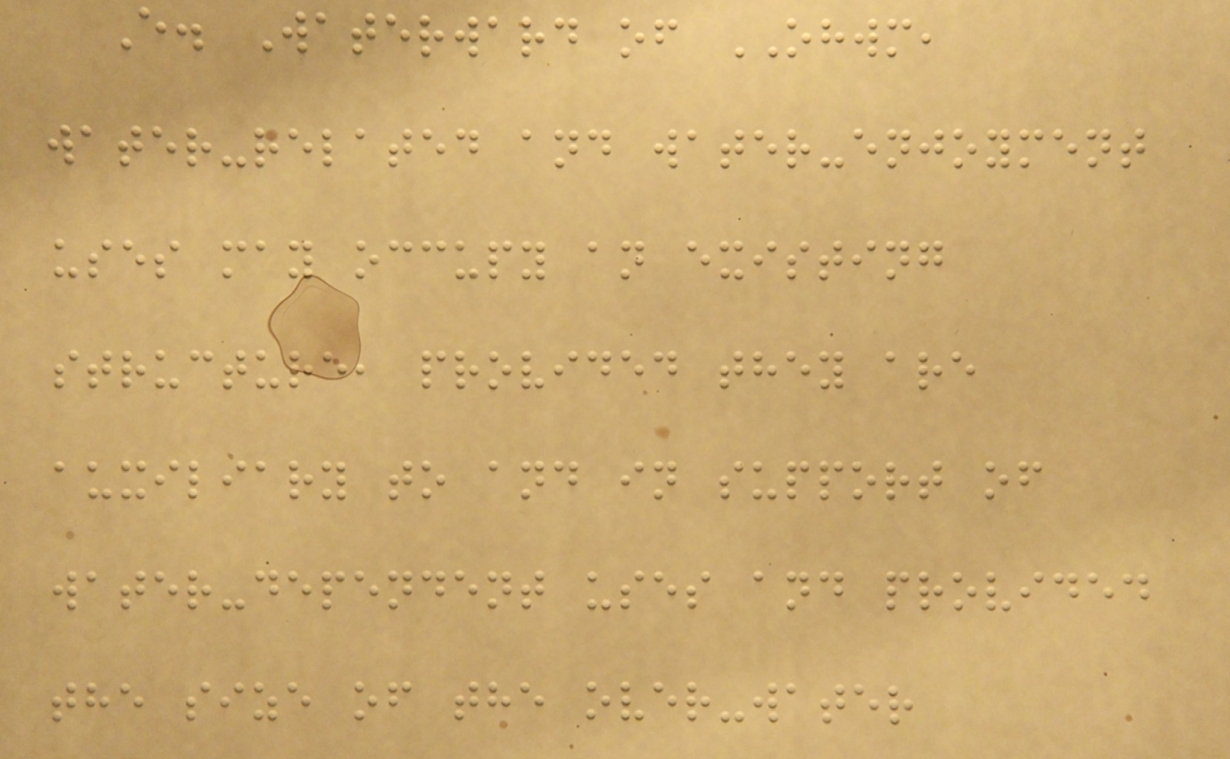E. Waterward of OHWM,
water-related and water-enjoyment
uses may occupy an existing
structure, provided they are
auxiliary to and in support of
water-dependent uses and provided
the size of the over-water
